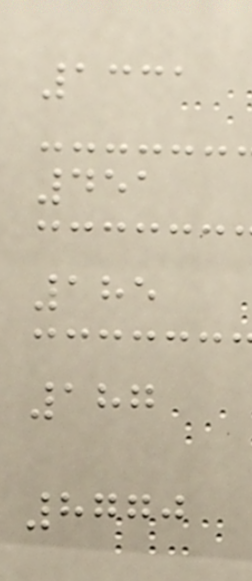1331
451
185
187
8770
